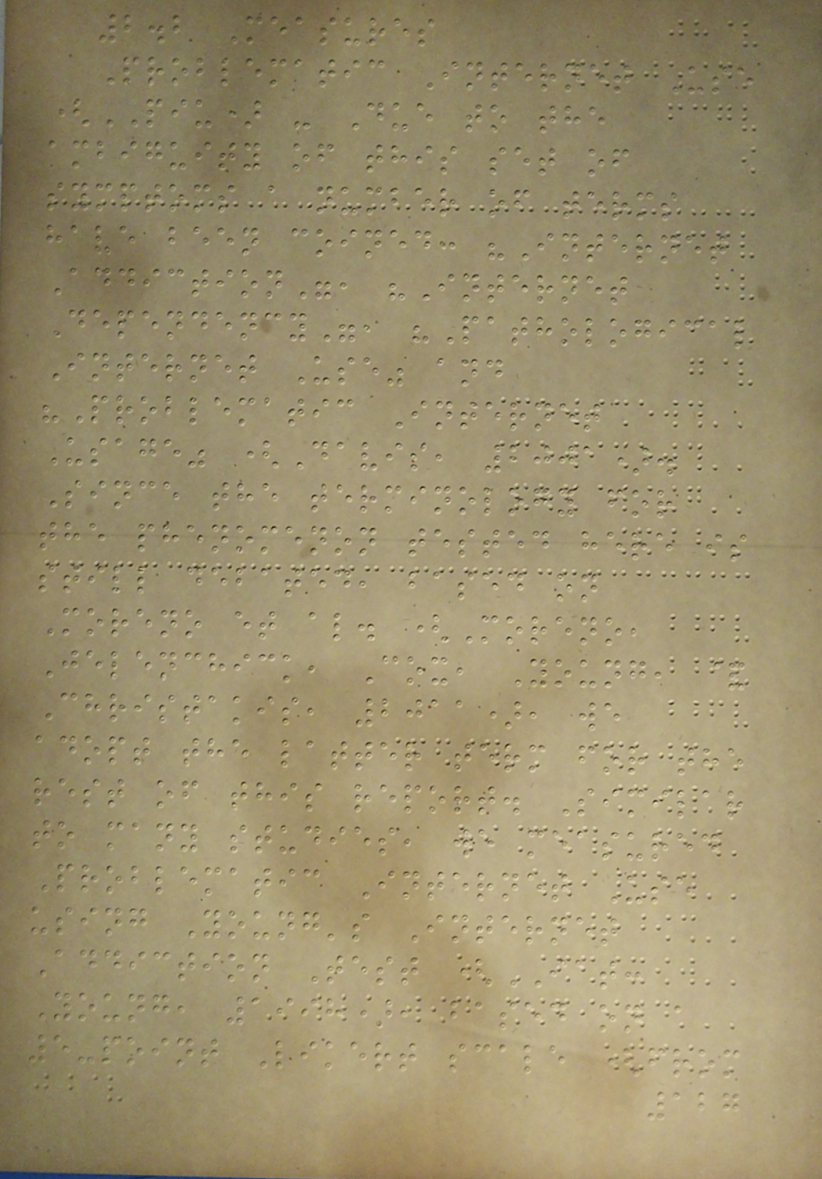2.2 Measures
Problematic Internet Use
(PIU) - Due to the
ambiguity of this set of
symptoms a number of terms
have been coined: "Internet
Addiction", "Internet
Dependency", "Pathological
Internet Use" and
"Problematic Internet
Usage" (Davis, 2001).
Since the terminology for
the phenomenon tested here is
still debated, based on
Moreno et al. (Moreno,
Jelenchick, Cox, Young, &
Christakis, 2011), we
adopt the latter term for the
rest of this report. Similar
to many studies, we measured
Problematic Internet Use
using Young's Internet
Addiction Test (IAT:
Young, 1998), based on a
5-point Likert scale (from
127
